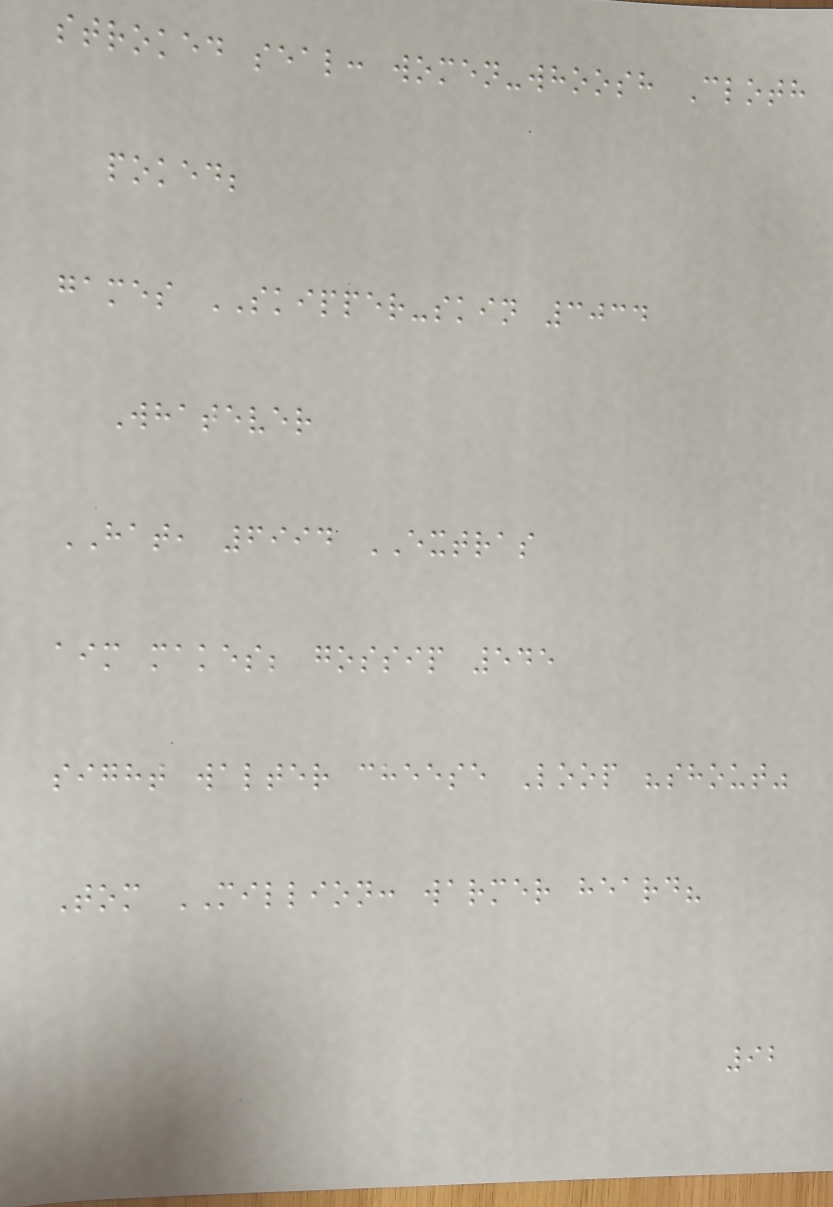stroked seal: women-whoosh Cloth
poked;
games SKIPPER-skin 3034
Whatever
HAT, 6994 EXTRAS
aim makes; gossip 545
sight walter cheese Loop "shout"
Tom MILLION: warmer heard?
92
